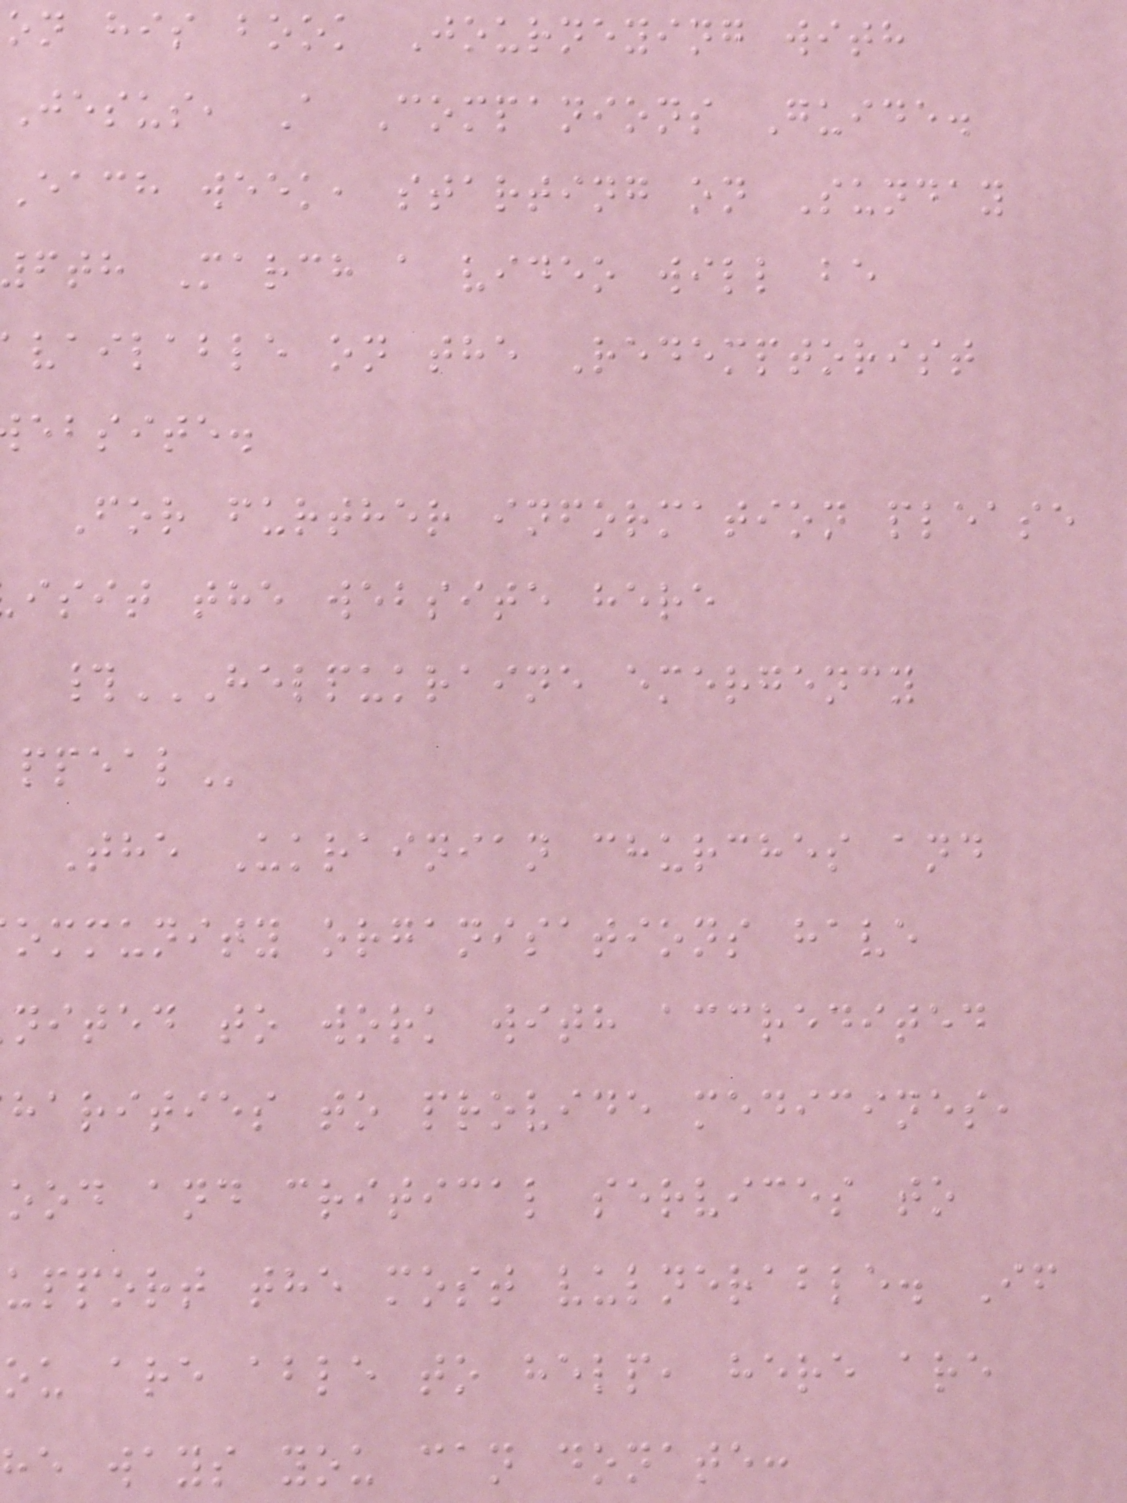on his book Journeying with
Jesus, A Companions Guide.
Each week, starting on Sunday
6th March a video will be
vailable on the Redemptorist
ebsite.
For further information please
isit the website here
#HELPUKRAINE EMERGENCY
The Ukrainian churches and
ommunity organisations have
nited to work with accredited
harities to provide medicines,
ood and critical services to
upport the most vulnerable. If
ou are able to help, here are
he ways you can donate:
